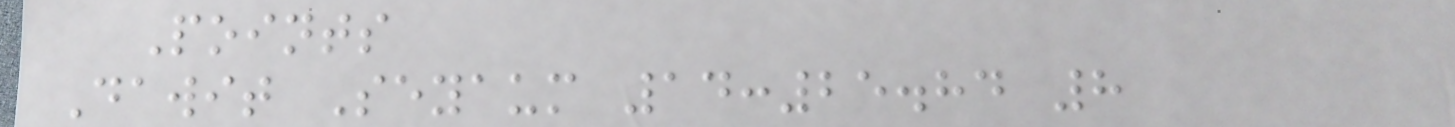Points
Dawit Seyaum 14:25.84 8
